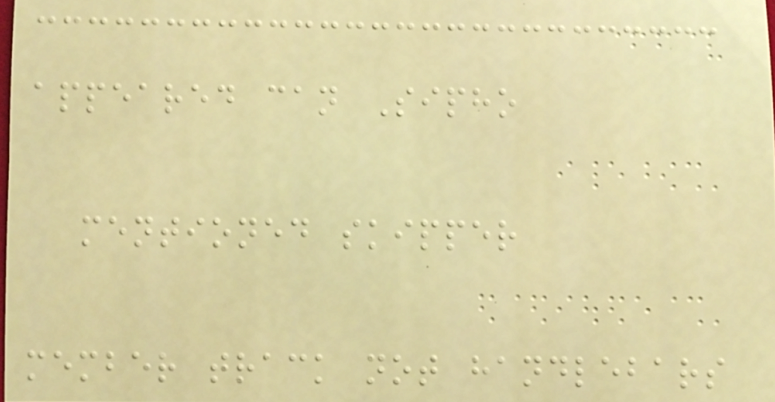appeared can Sipho
mentioned skipper
member track not handlebars
